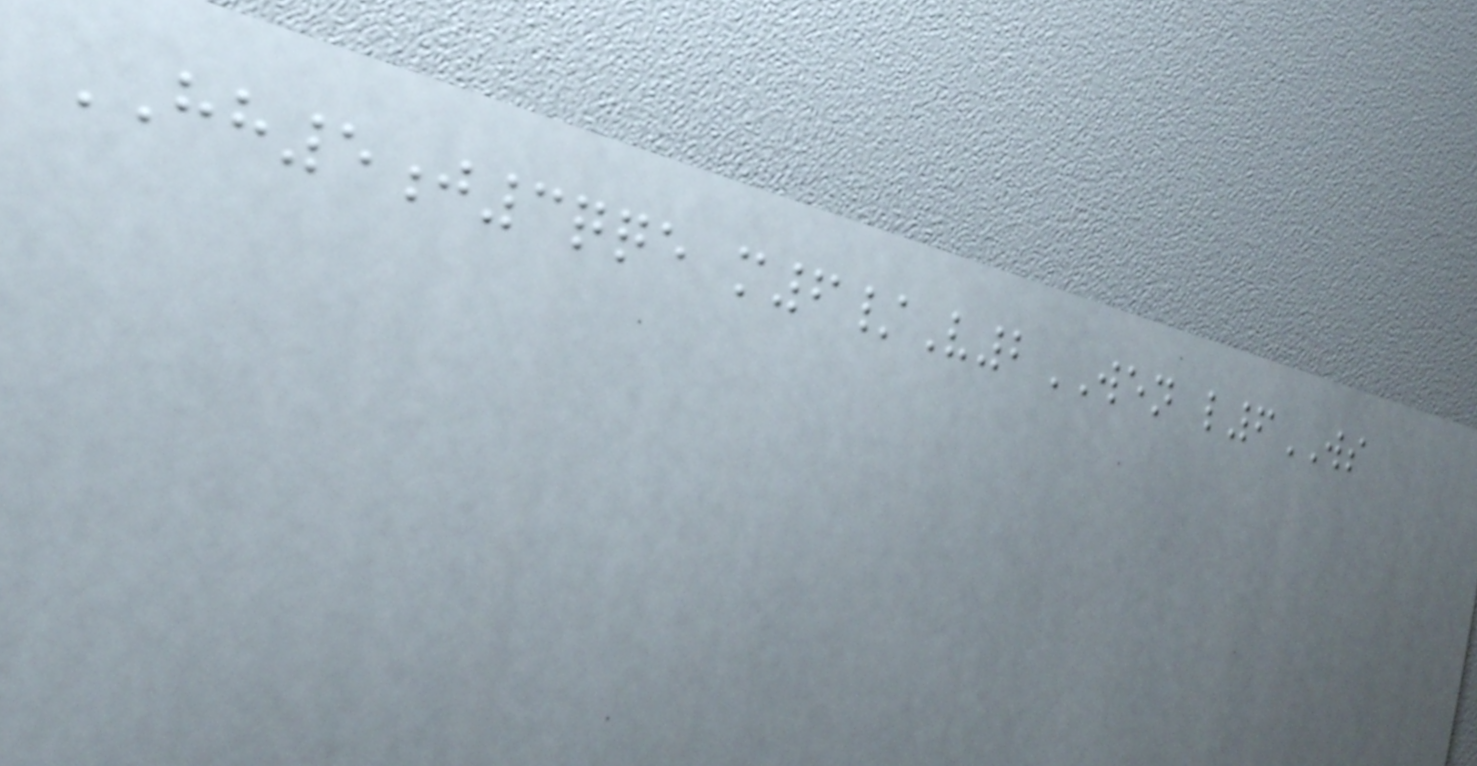HH5j3qqe m6/V2WEN l6WS
